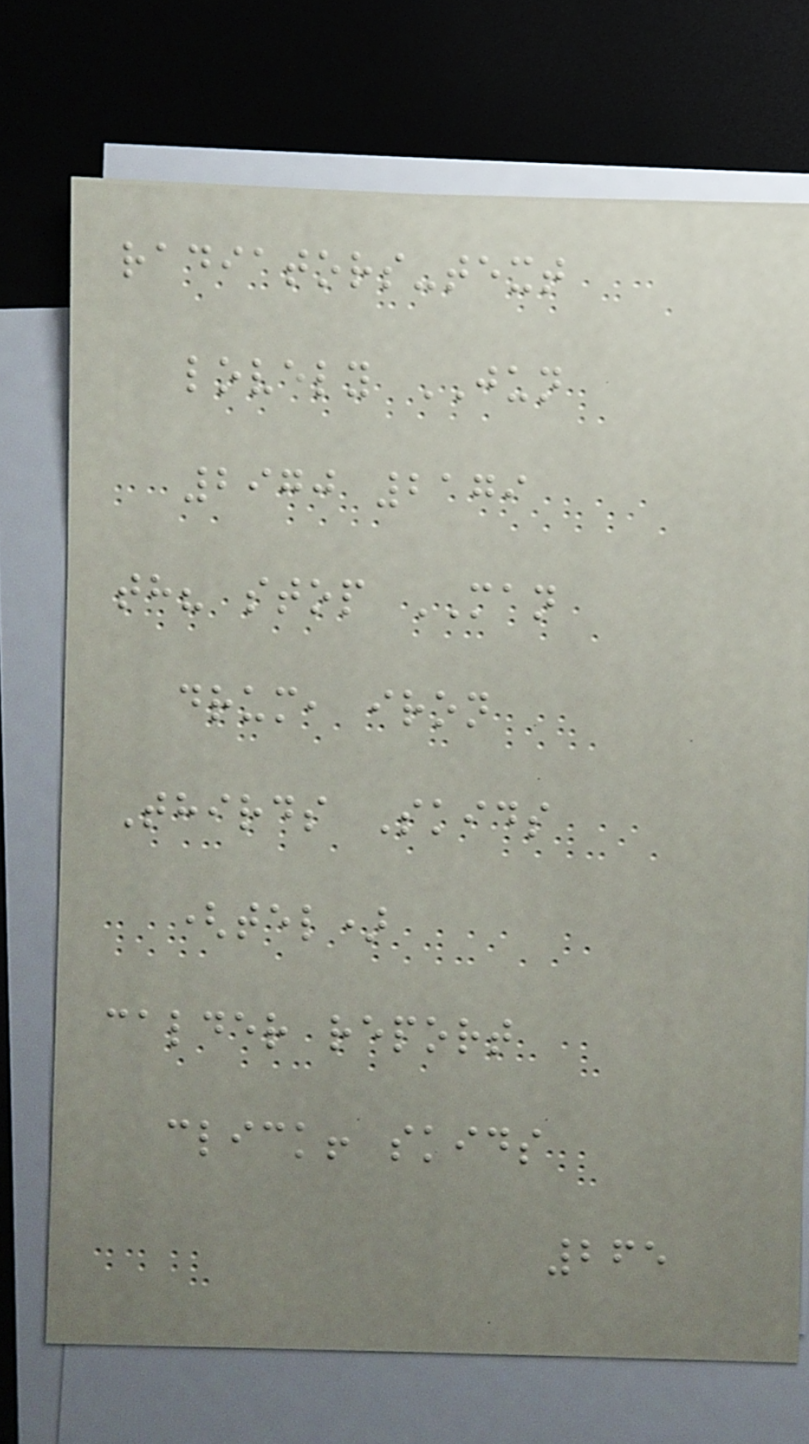radiators-text
lovely JUN
2970 2179
th? stop MAN
drum, iron
Thirds Skids
(tel)
calder report
click! skids
265
